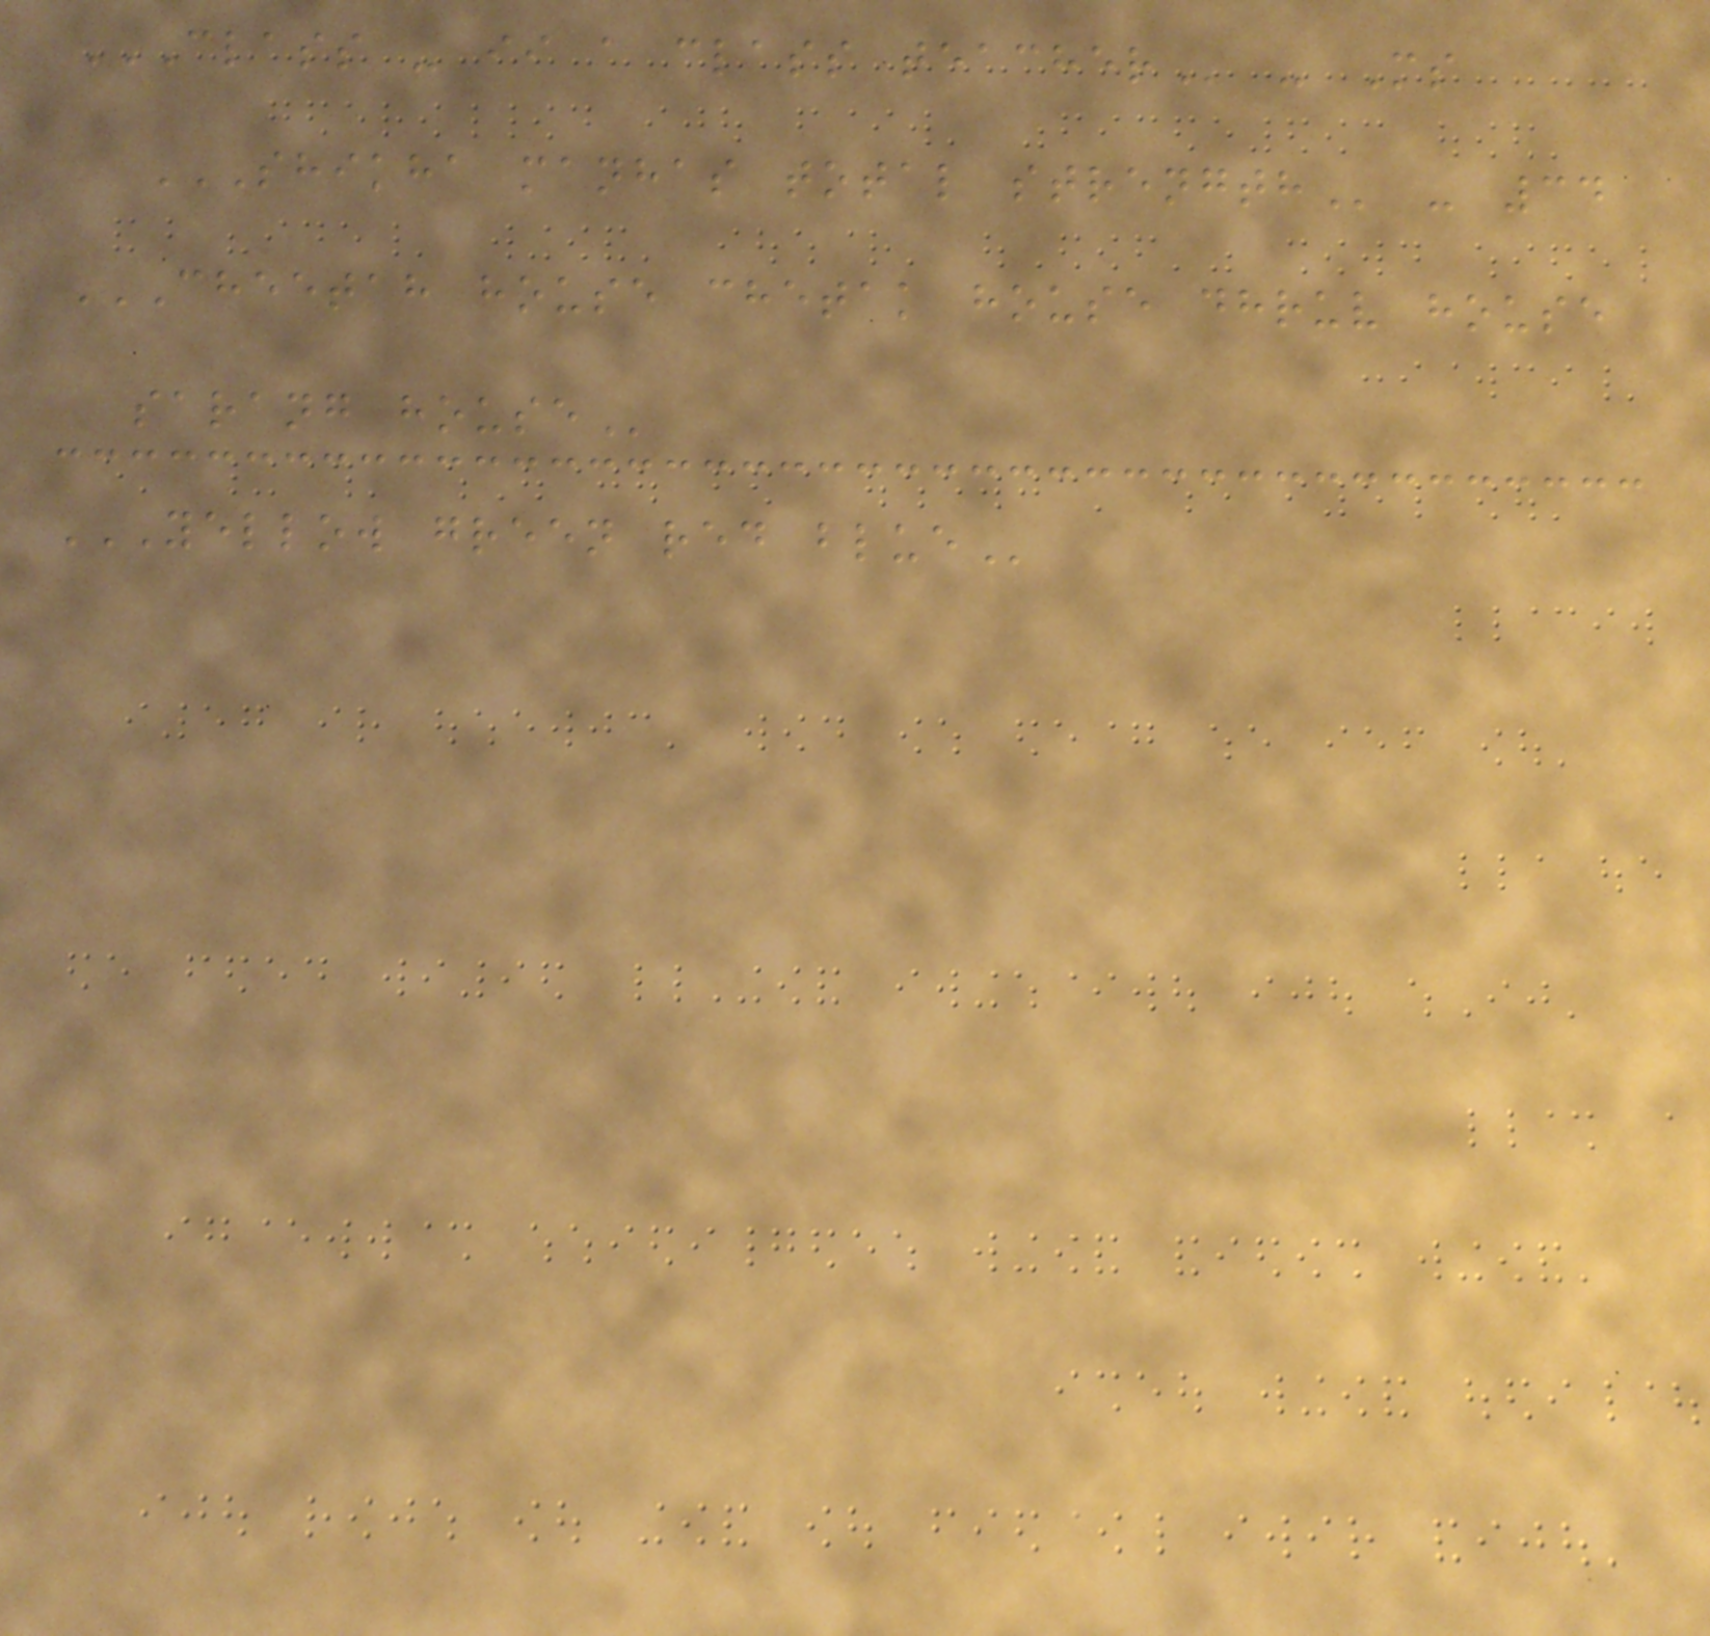CLASS - II A CLASS TEACHER - Ms
SHIKHA MANHAS TOTAL STRENGTH - 34
CHEETAH HOUSE CHETAK HOUSE DHRUV HOUSE
SARANG HOUSE
YELLOW GREEN RED BLUE
